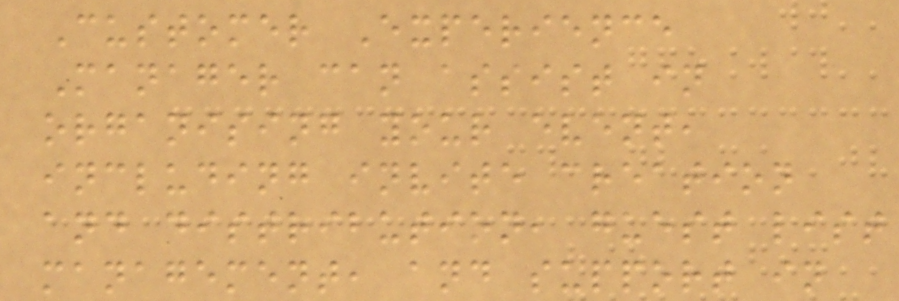Customer Experience
Manager can assist in
organising your event,
including invite creation
and distribution, guest list
management, and support in
